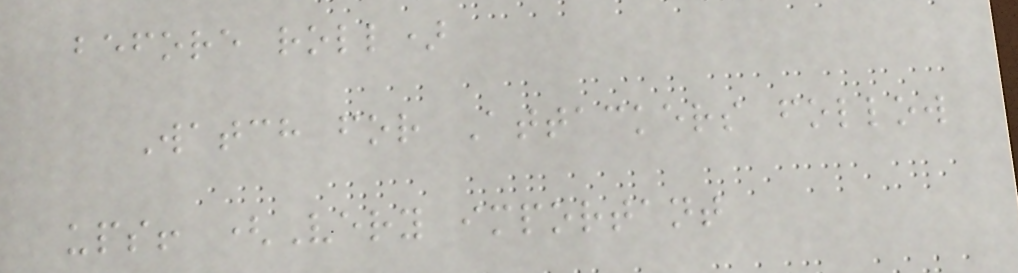before roll)
Watch for Attackers follow
ups! (Very important
